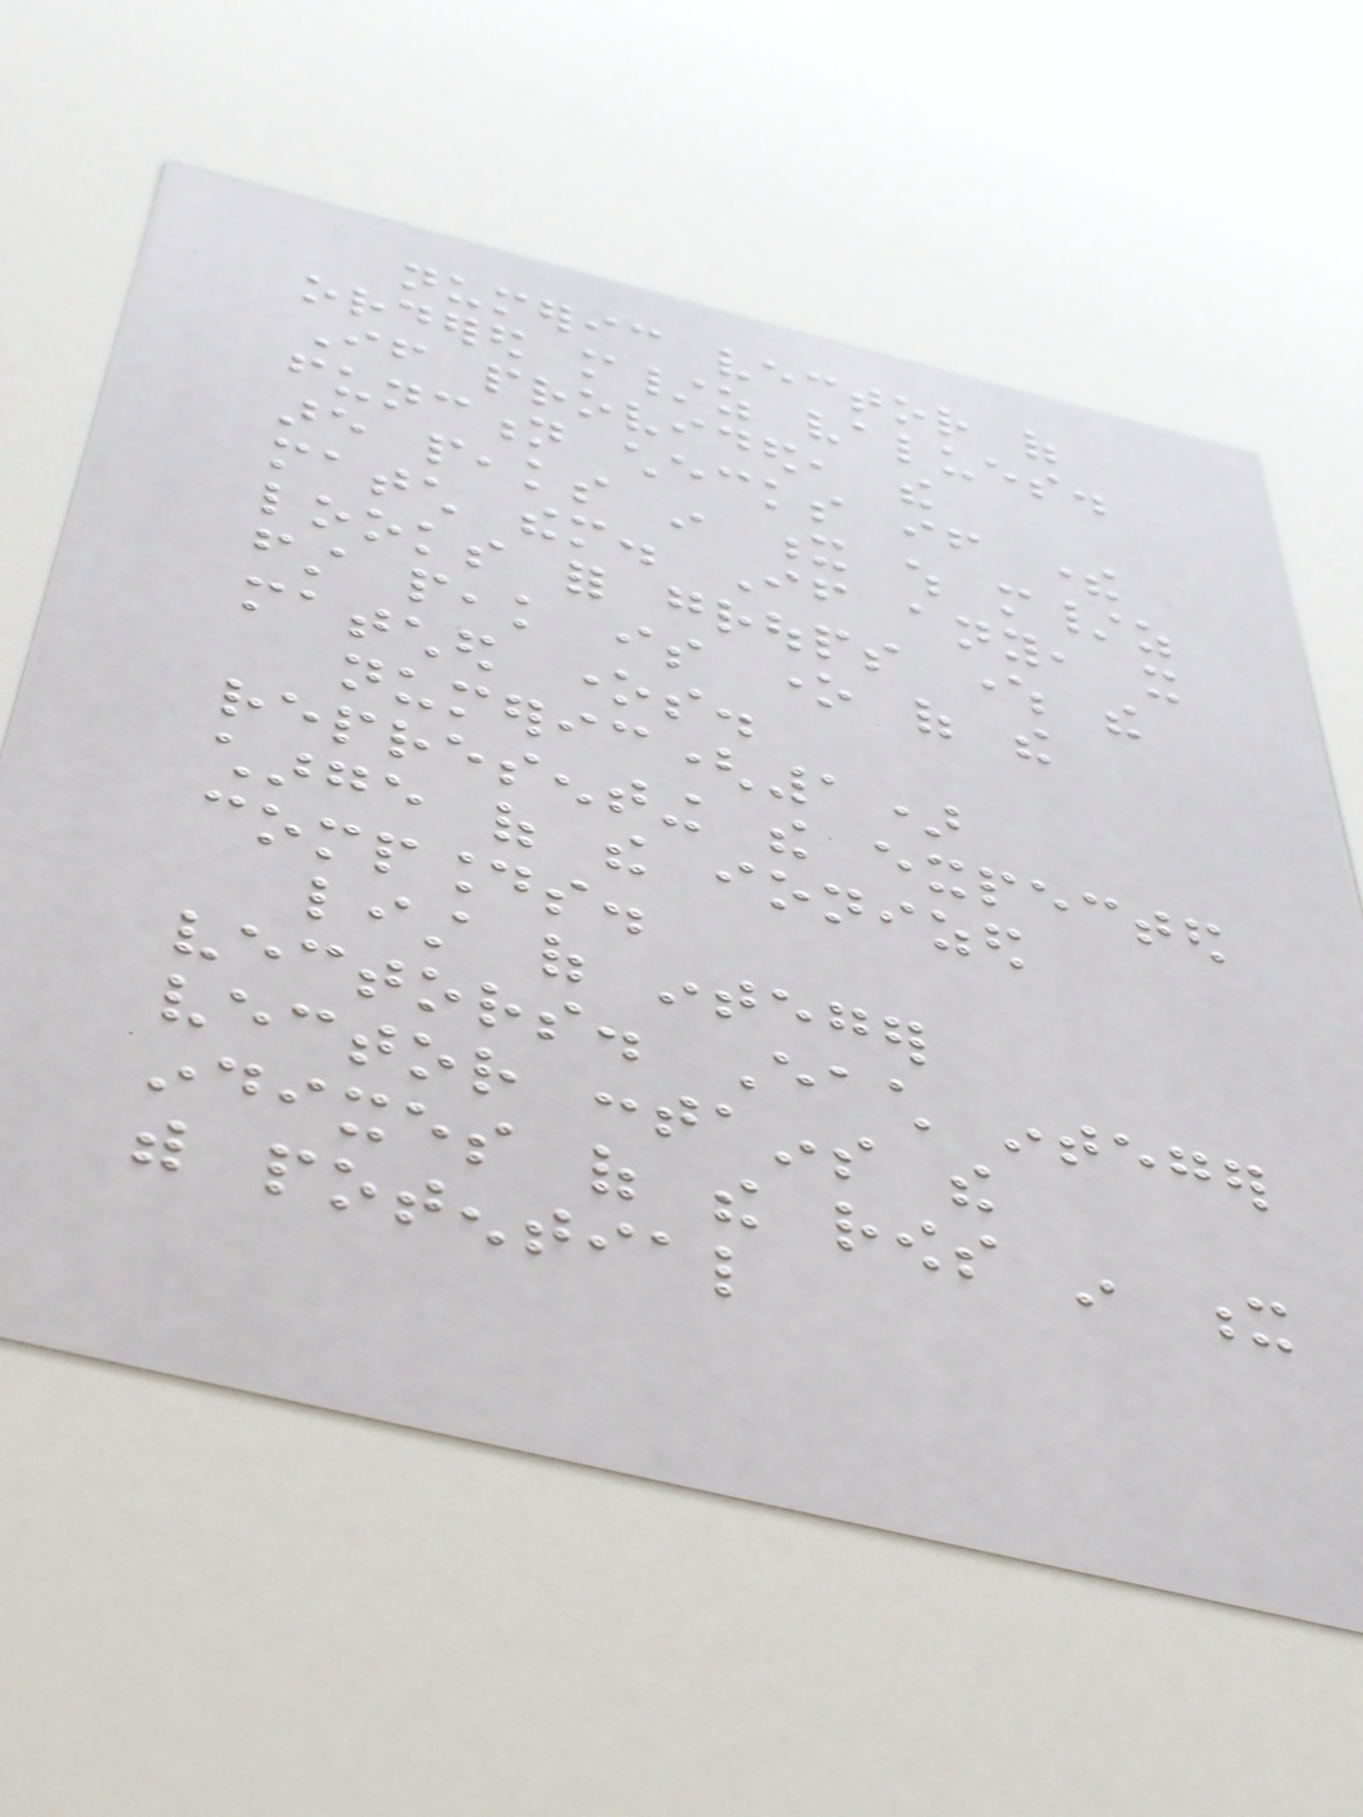numeric vector of
ordered m/z values.
If provided, the
function checks if there
are peaks in x which m/z
match them. If any, it
looks for groups where the
first peak is one of the
matched ones.
numeric(1)
representing the expected
charge of the ionized
compounds.
list of integer
vectors. Each integer
vector contains the
indixes of the rows in x
with potential
